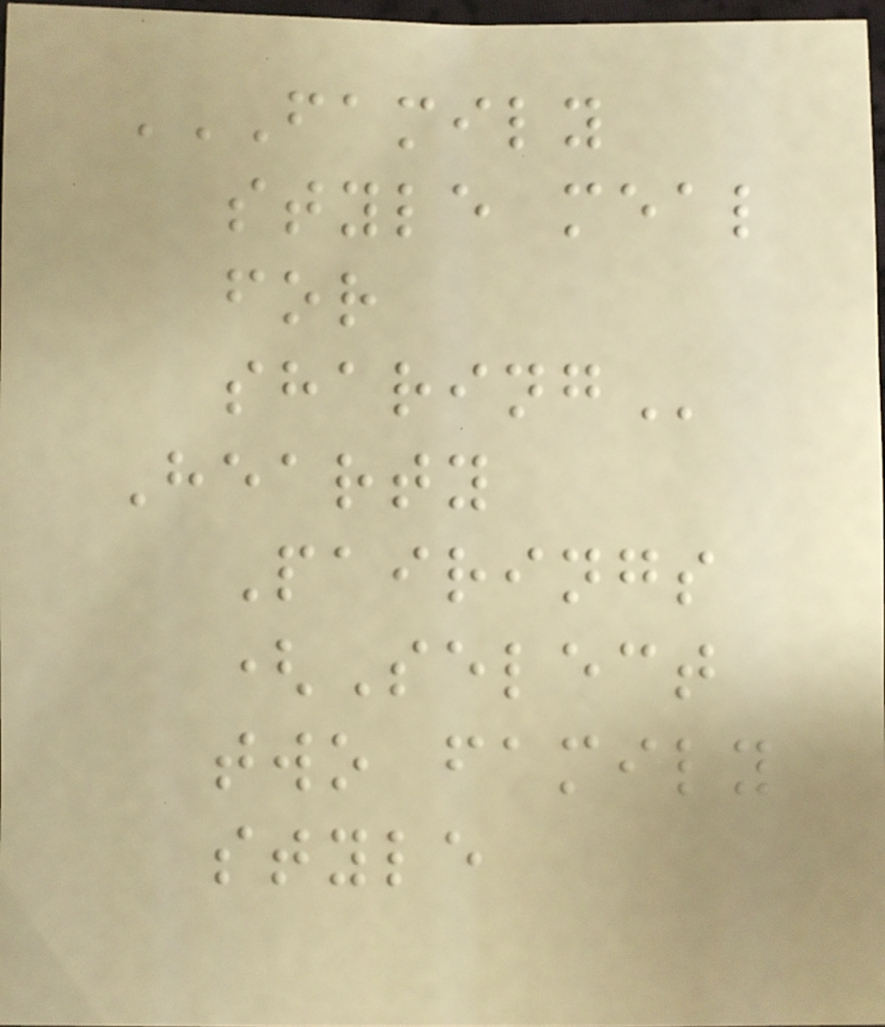FAMILY
STYLE MEAL
FOR
SHARING
Hearty
Pairings
(Select
two family
style
